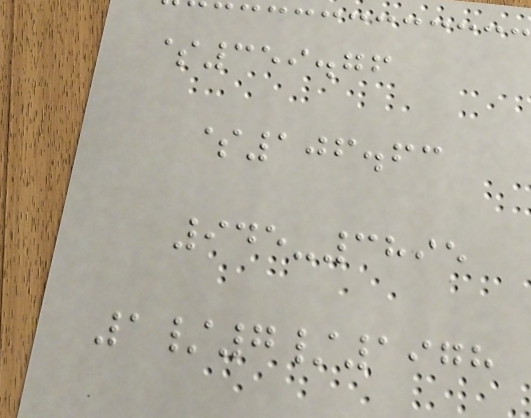$359.76
$106.63
945-3895
1/7/1978
